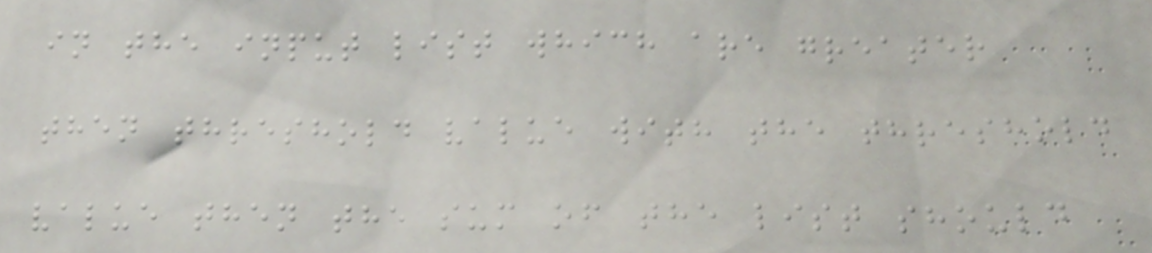in the input list which are greater
then threshold value with the threshold
value then the sum of the list should
